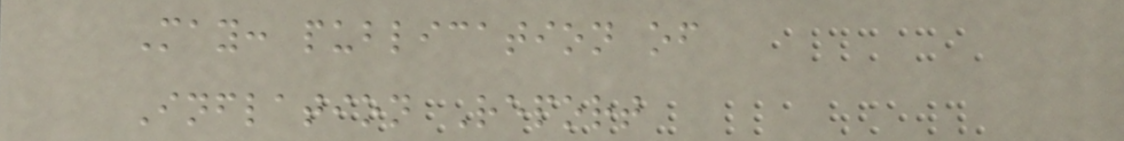May: publication of
Inflation Report
